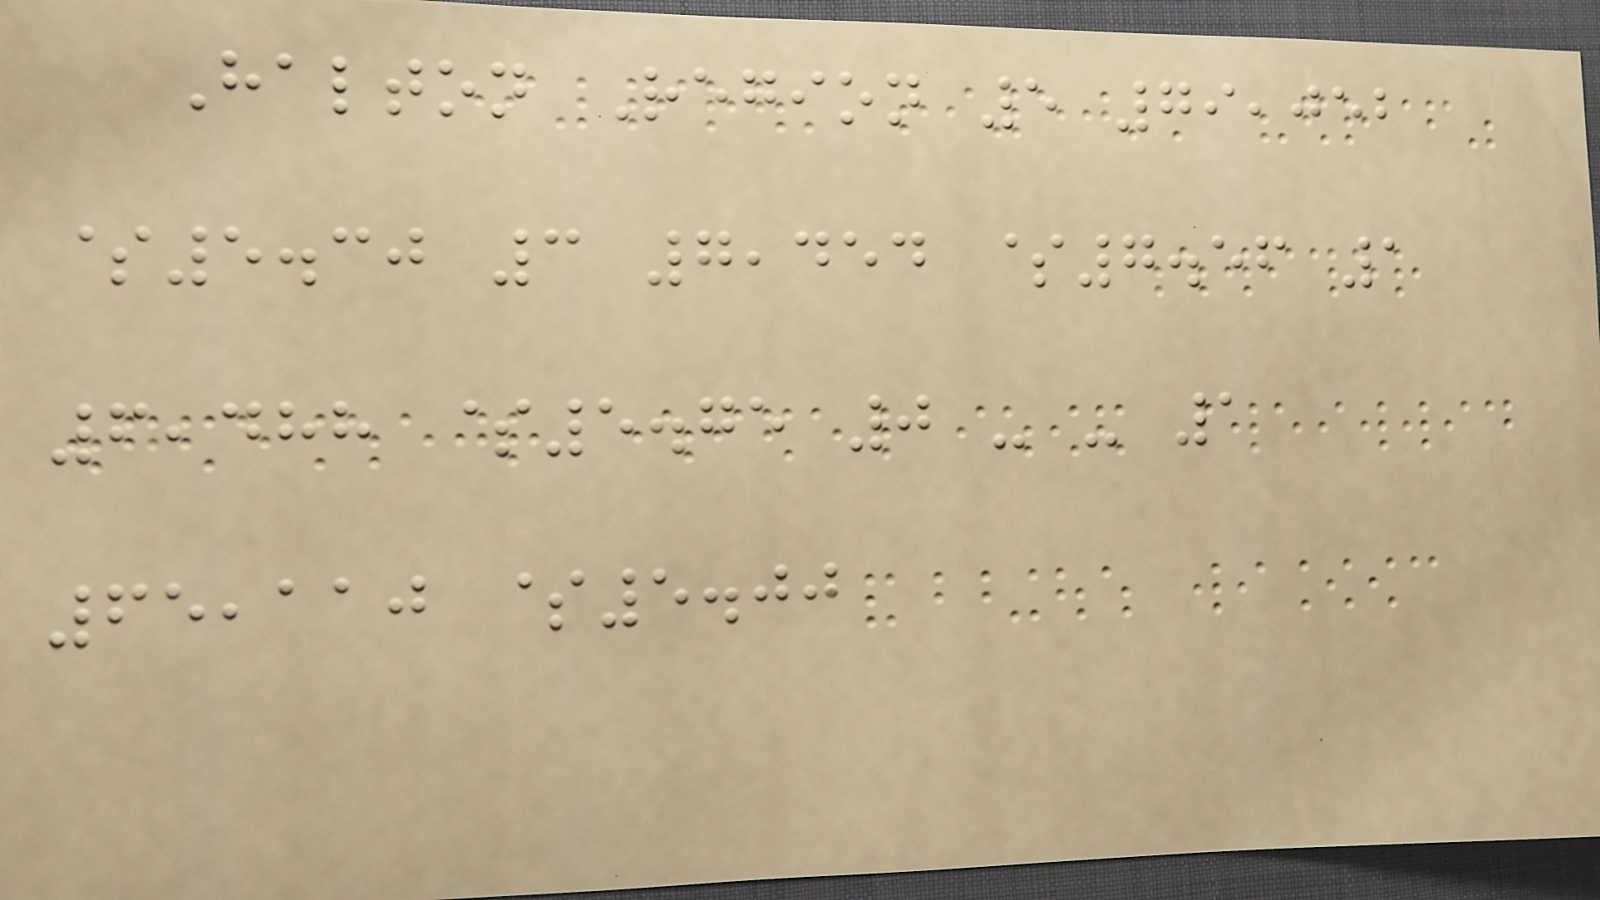Halton Region 5 79,052
$5.30 3 7,454 $7.56 1
6,488 $5.75 0 - - 1
65,110 $5.00
